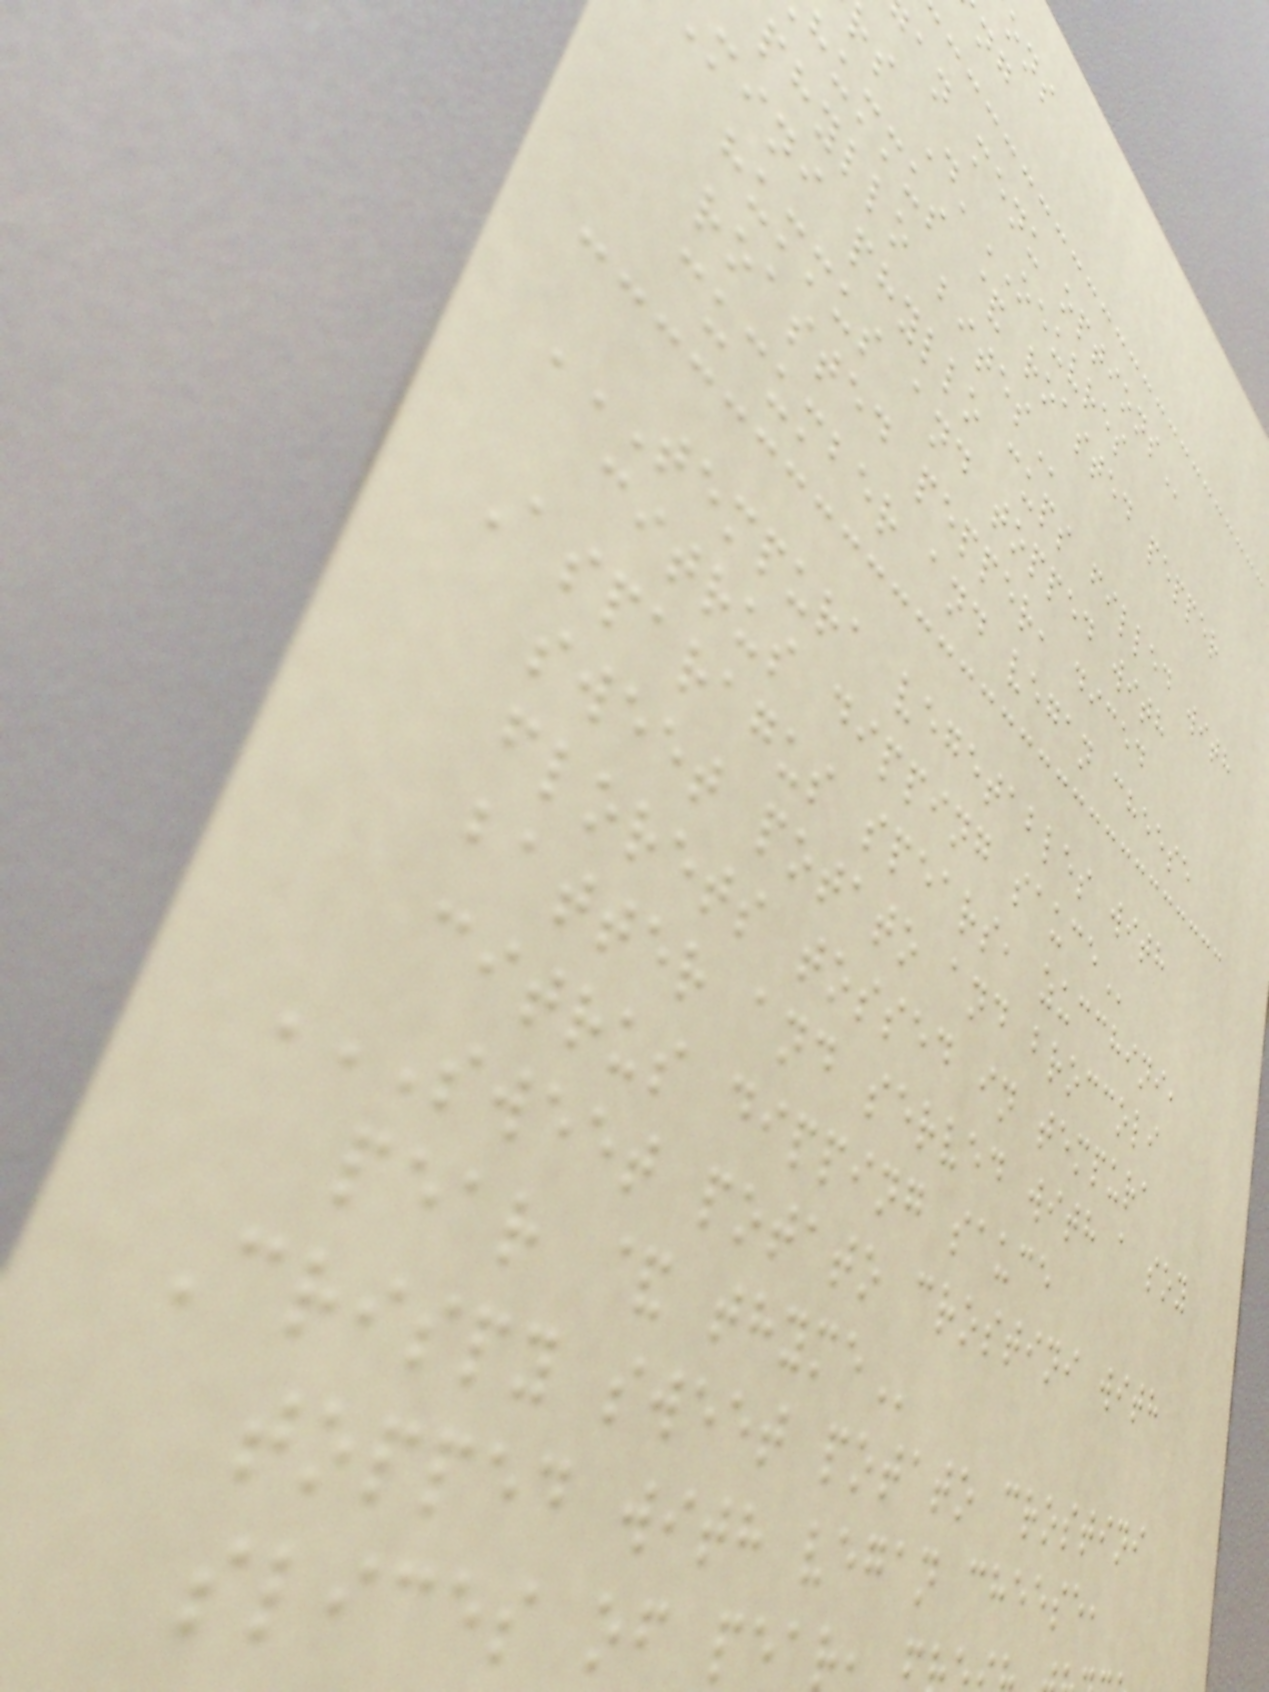an menu
rs D'OEUVRES
hummus & roasted pepper
phyllo
mini phyllo cups filled with
hummus and topped with
roasted pepper, diced
cucumber and vegan cheese
TEMPURA VEGETABLES WITH
citrus dipping
Asparagus spears, zucchini,
sweet potato and broccoli
florets tossed in tempura
batter and served with a soy
citrus dipping sauce
SWEET POTATO CROSTINI WITH
pear &
Crispy sweet potato crostini
topped with vegan cheese,
slices of pear
